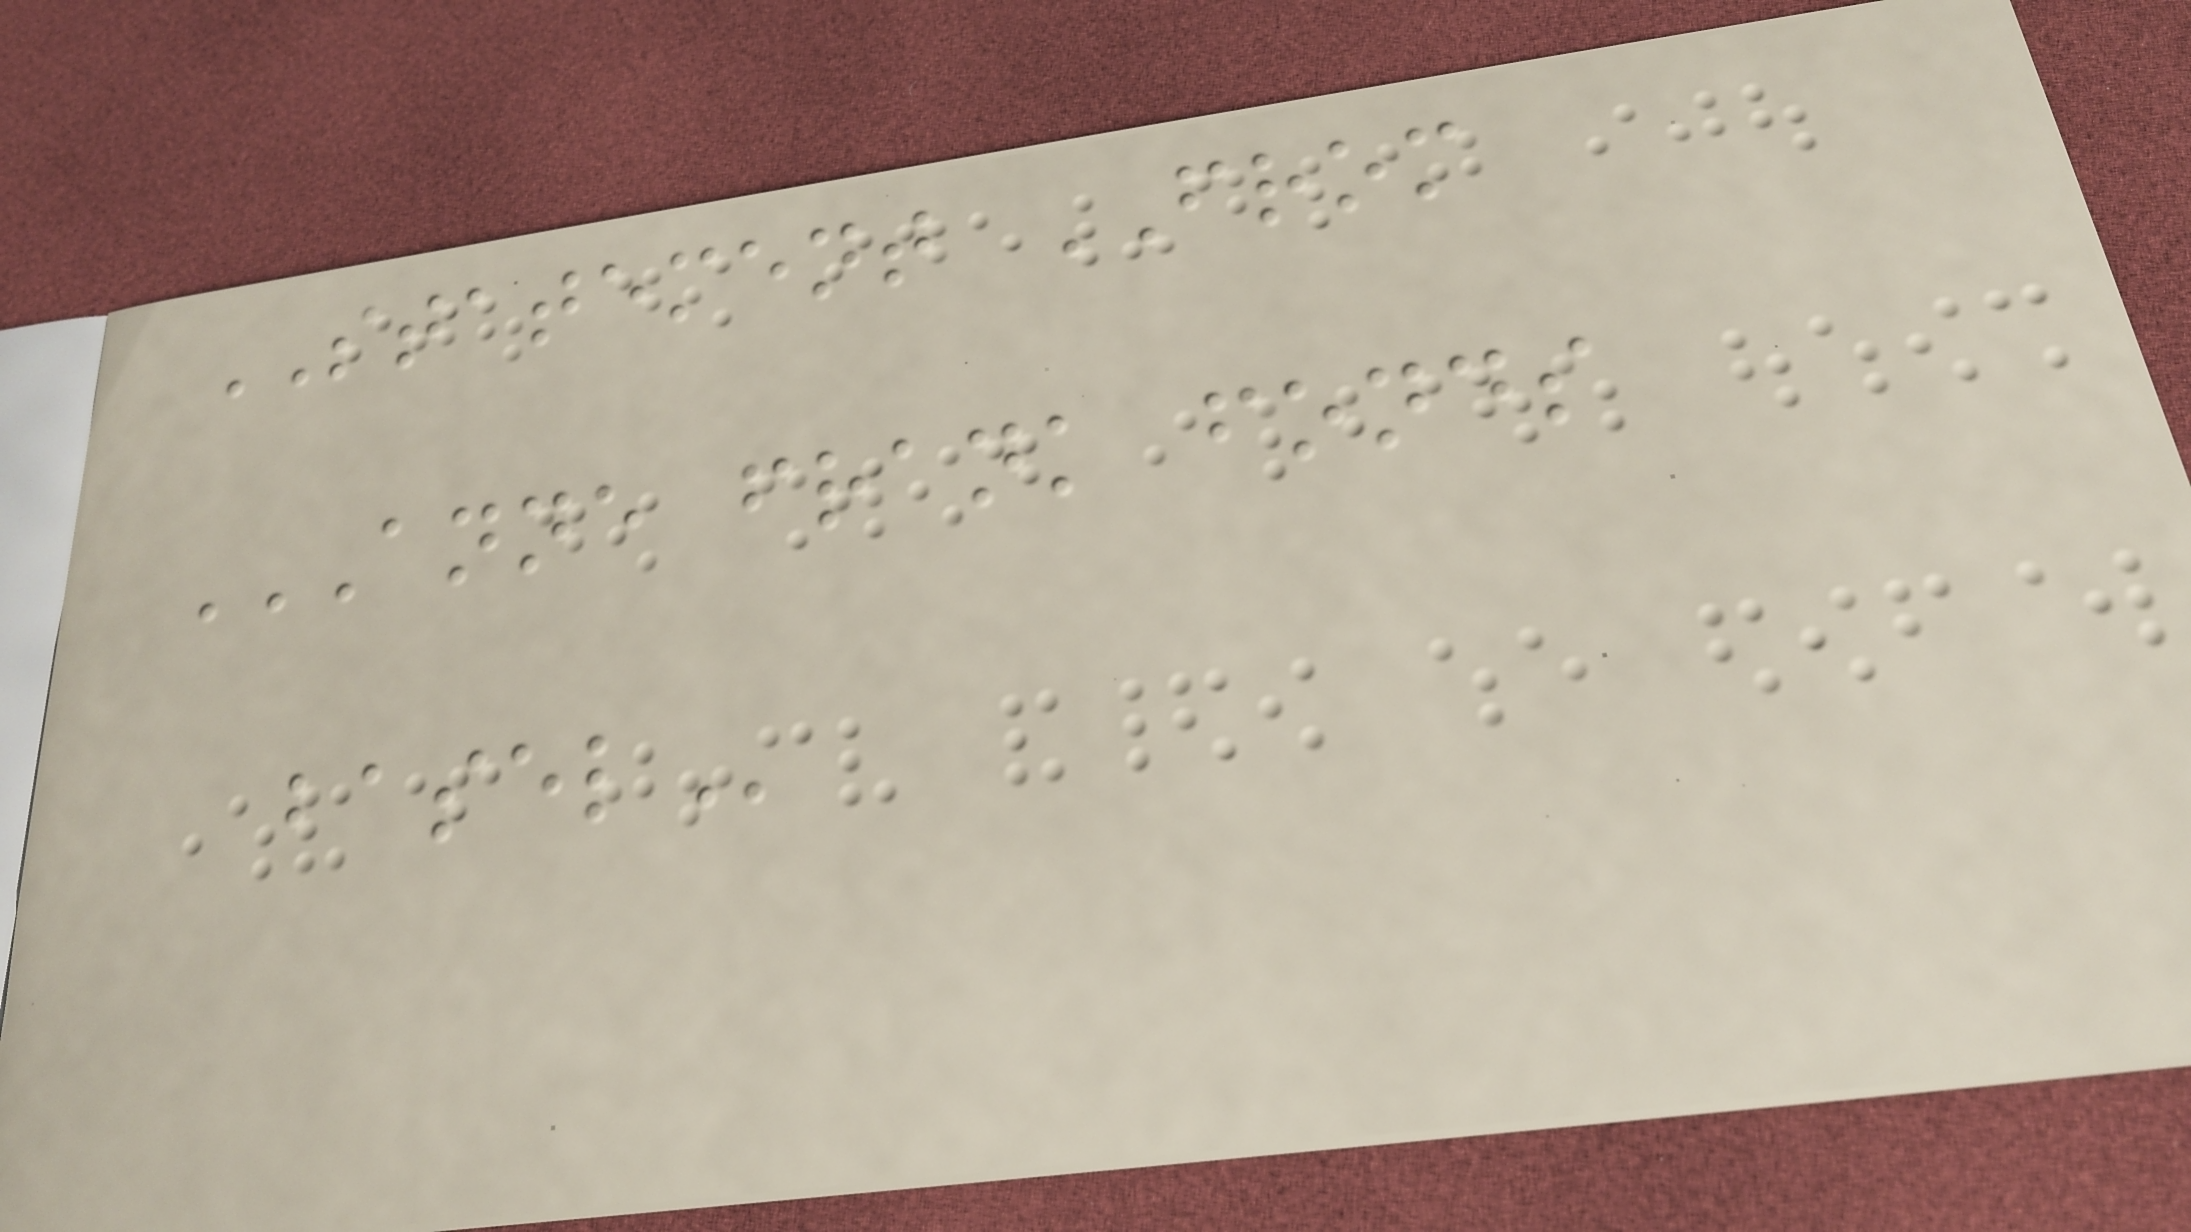STATEMENT FROM
ANNE FRANK FONDS
BASEL
